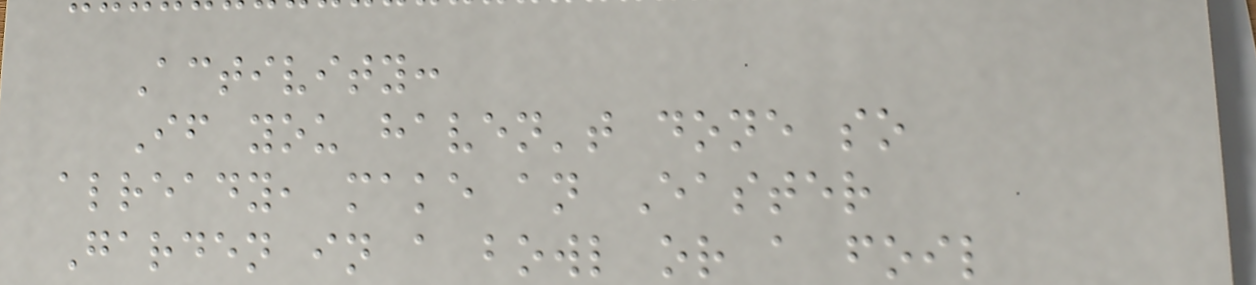Activity:
If you haven't done so
already, make an Easter
Garden in a bowl or a foil
